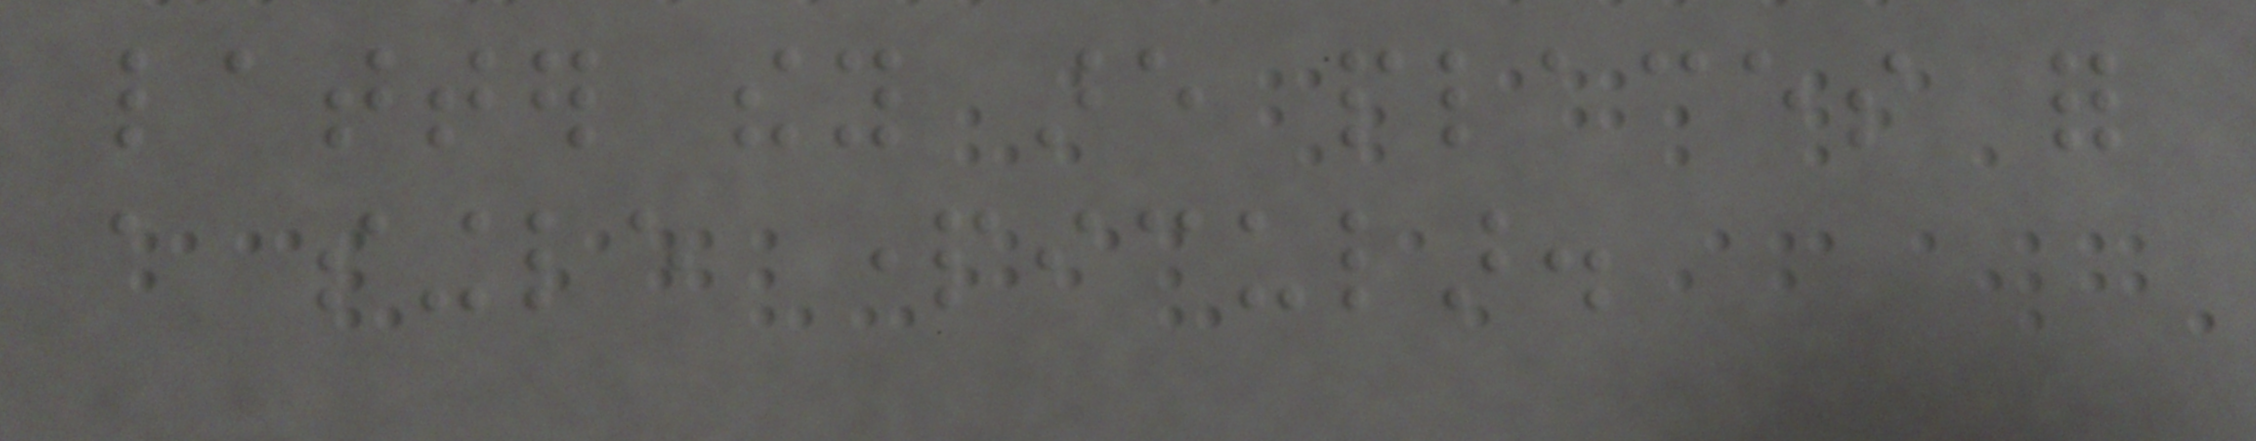latter they are places for
a single particular.
